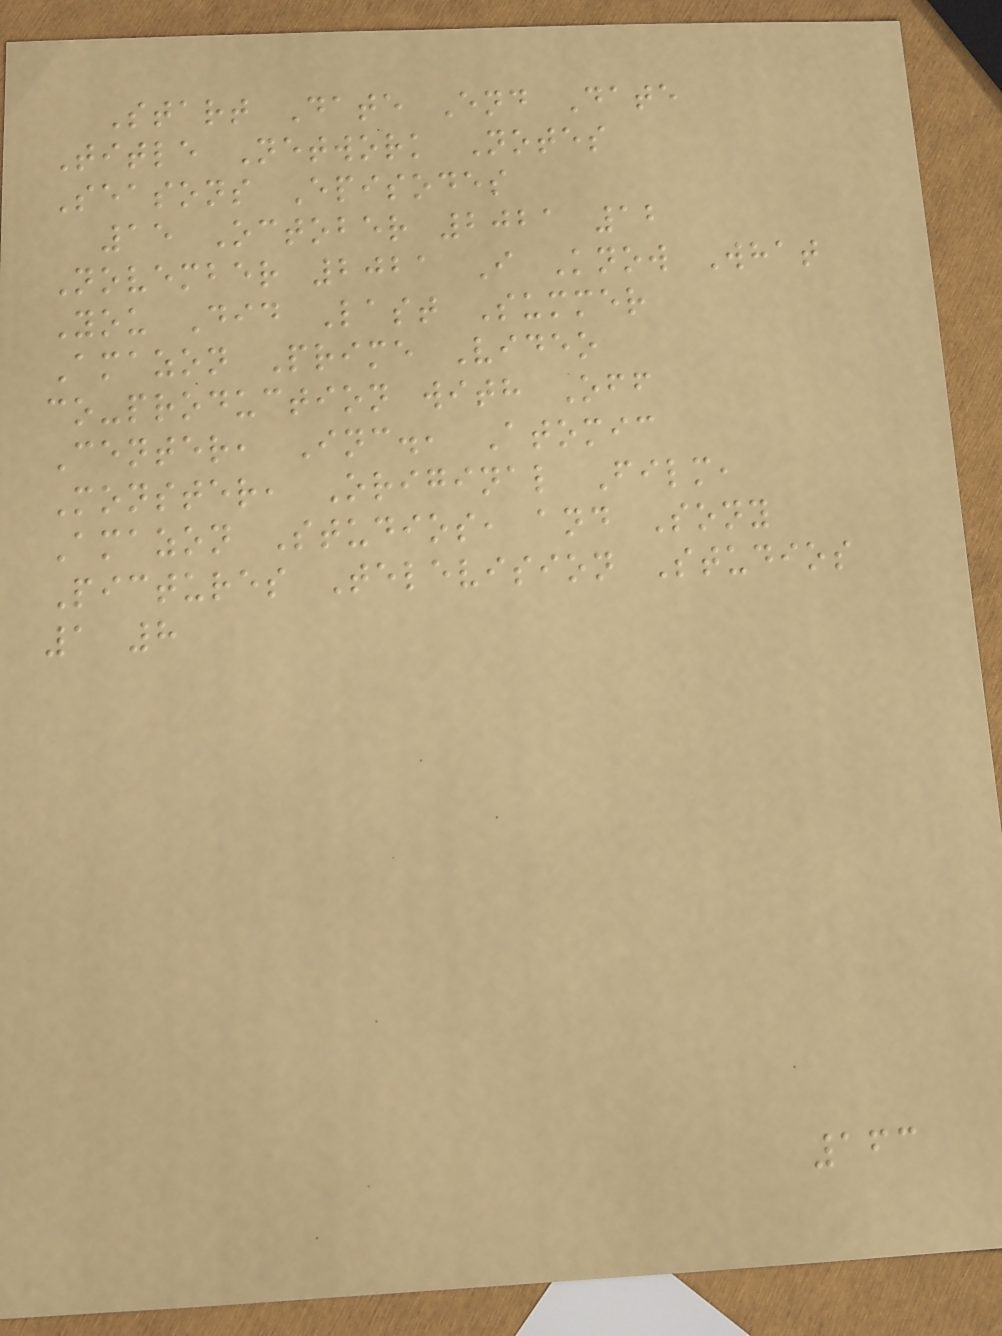Start Date End Date
Title Network Notes
Seasons Episodes
15 October 2021 12
November 2021 I Know What
You Did Last Summer
Amazon Prime Video
co-production with Off
Center, Inc., Atomic
Monster, Original Film,
Amazon Studios, and Sony
Pictures Television Studios
1 8
163
